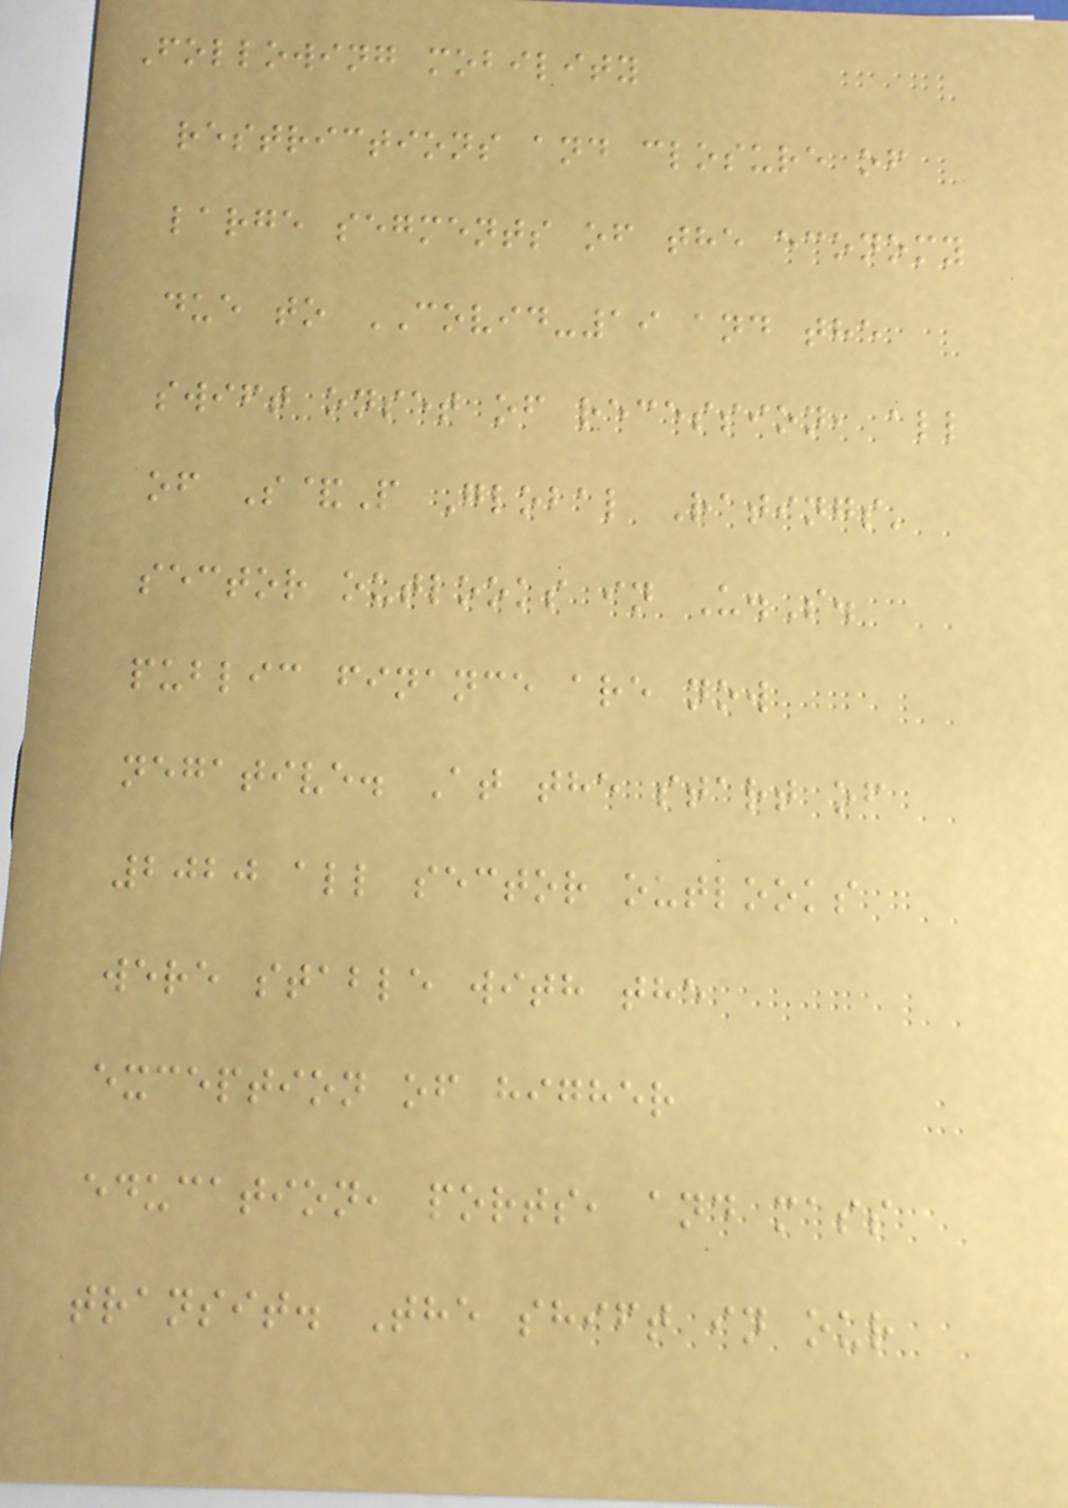Following mobility
restrictions and closure of
large segments of the economy
due to COVID-19 and the
swift onset of recession, all
of S&P Global Ratings'
sector outlooks in U.S.
public finance are now
negative. At the start of
2020 all sector outlooks
were stable with the
exception of higher
education, ports, and mass
transit. The shift in our
